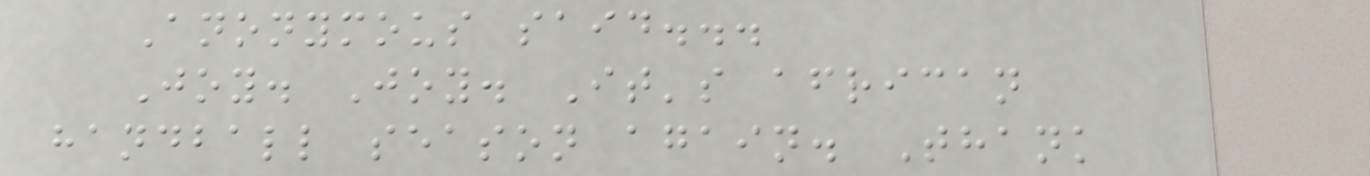Anonymous said...
Joy. Joy. It's african
handball season again. Thank
